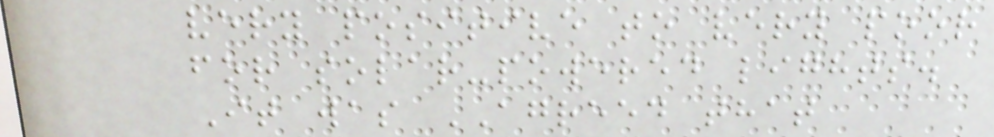very positive to very poor
for solar-powered lights.
It was AGREED that
